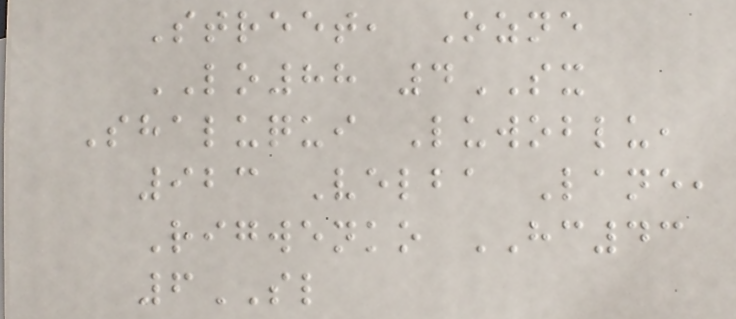Street, Ozne
LO88 4SX
Shaluqui Luwoblu,
923 Velba Lane,
Rigwenko HC43
6SL
